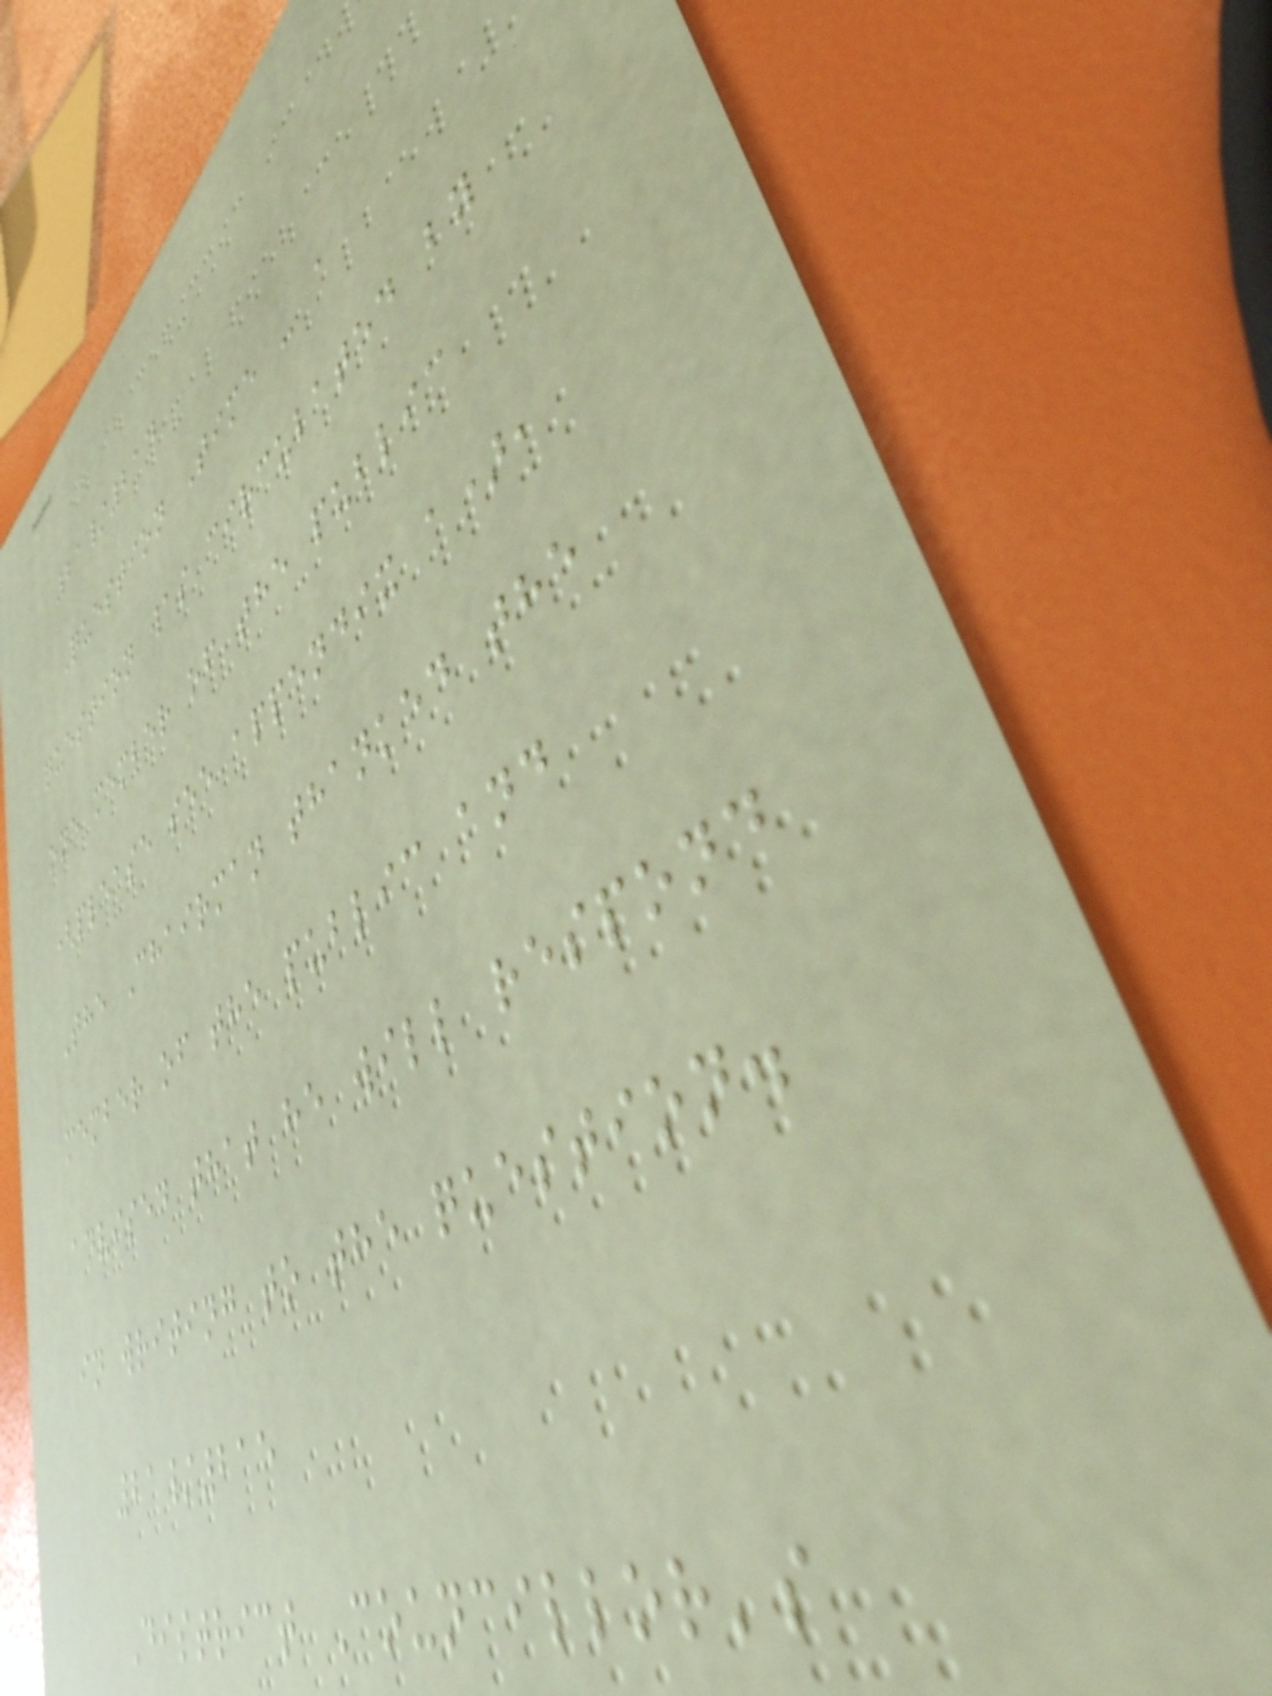21/214
Question Time - a
question was circulated by
one member of the public
(please see appendix a),
The Chairman thanked the
member of the public and
advised that he will respond
in writing to the question.
21/215
District Councillor's
